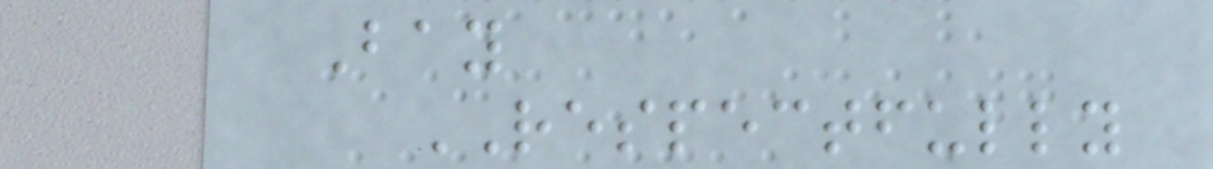Bay
RESPECTFULLY
